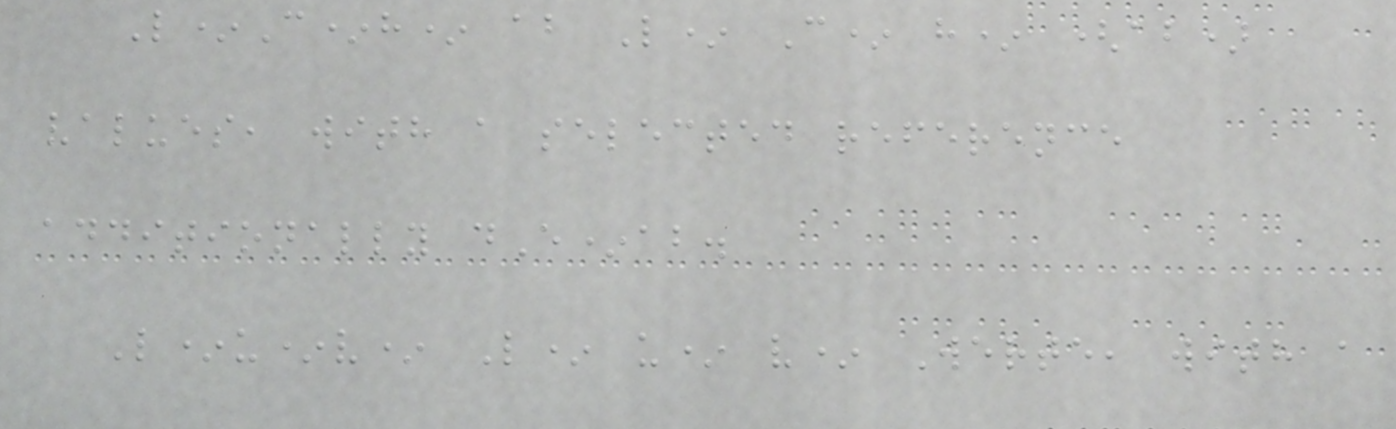L*C*h* ab L* C* h* (ab)
values, with a selected reference
additionally dE*ab.
L*u*v* L* u* v* Werte, with a
